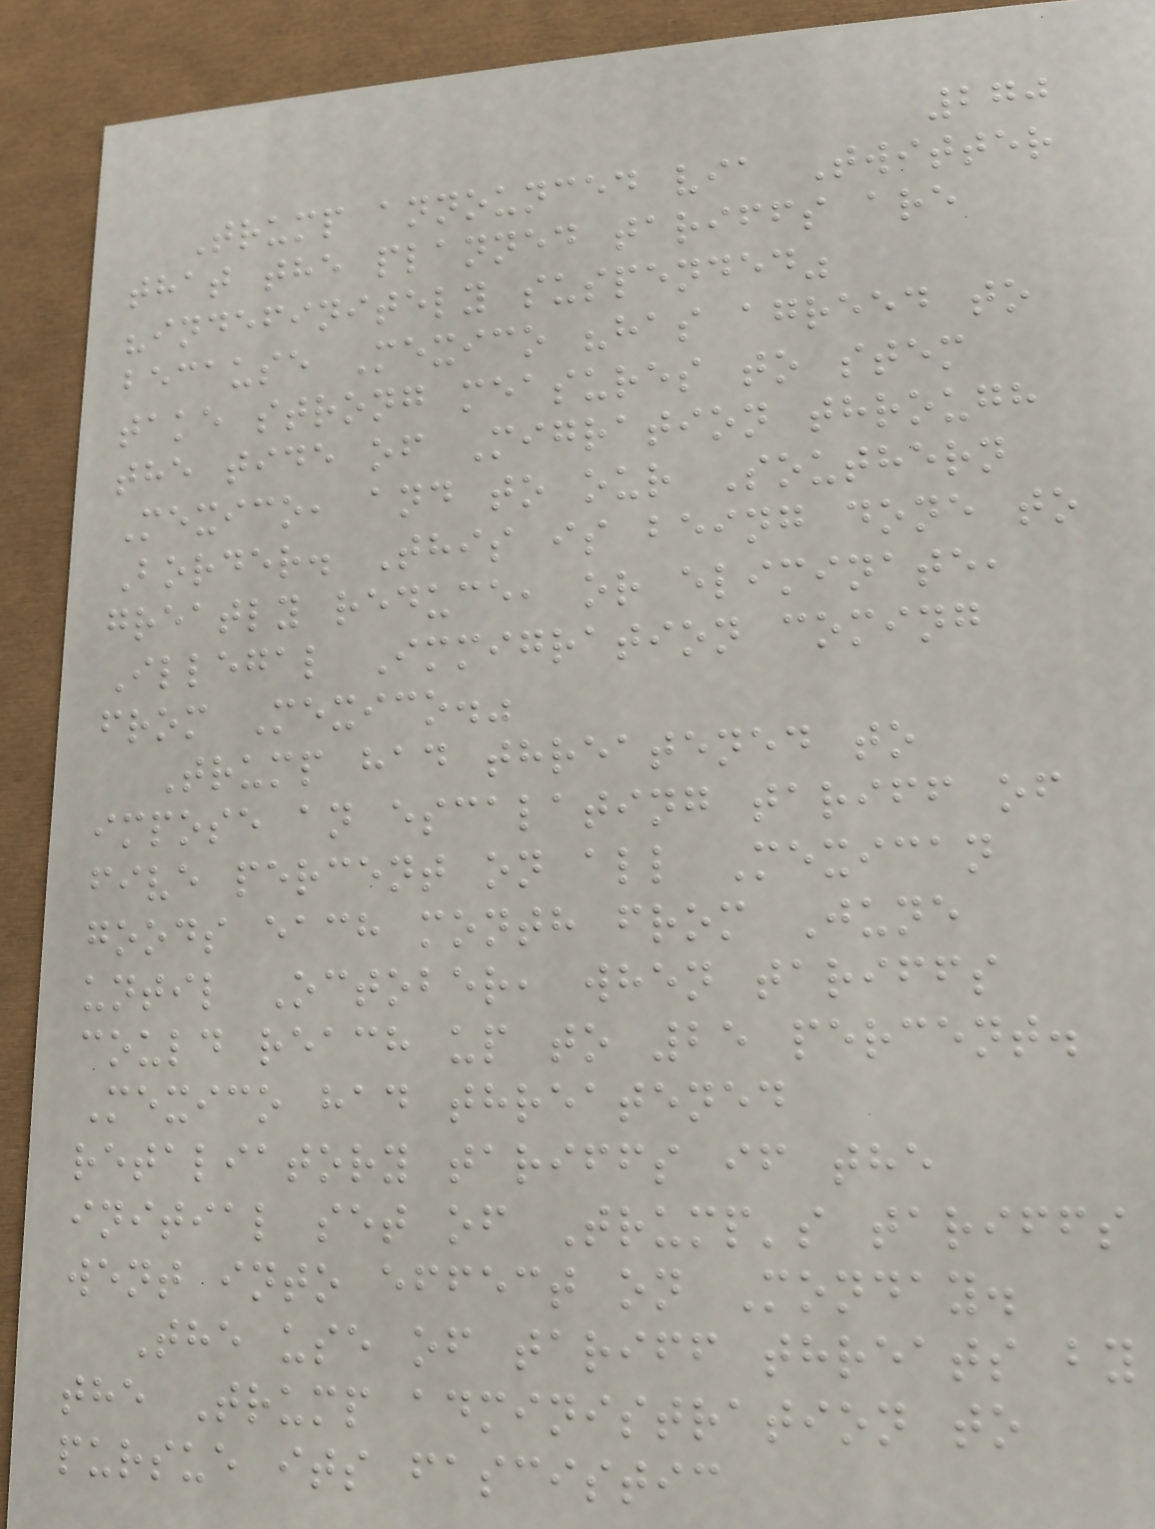270
Trump announced via Twitter
that the planned tariffs are
"indefinitely suspended"
because Mexico "has agreed to
take strong measures to stem
the tide of Migration through
Mexico, and to our Southern
Border. This is being done to
greatly reduce, or eliminate,
Illegal Immigration coming
from Mexico."
Trump had threatened to
impose an escalating tariff of
five percent on all Mexican
goods each month from June
until October, when tariffs
could reach up to 25 percent.
Mexico had threatened
retaliatory tariffs if the
initial set of Trump's tariffs
went into effect on Monday.
The use of tariff threats by
the Trump administration to
pursue its fascistic
